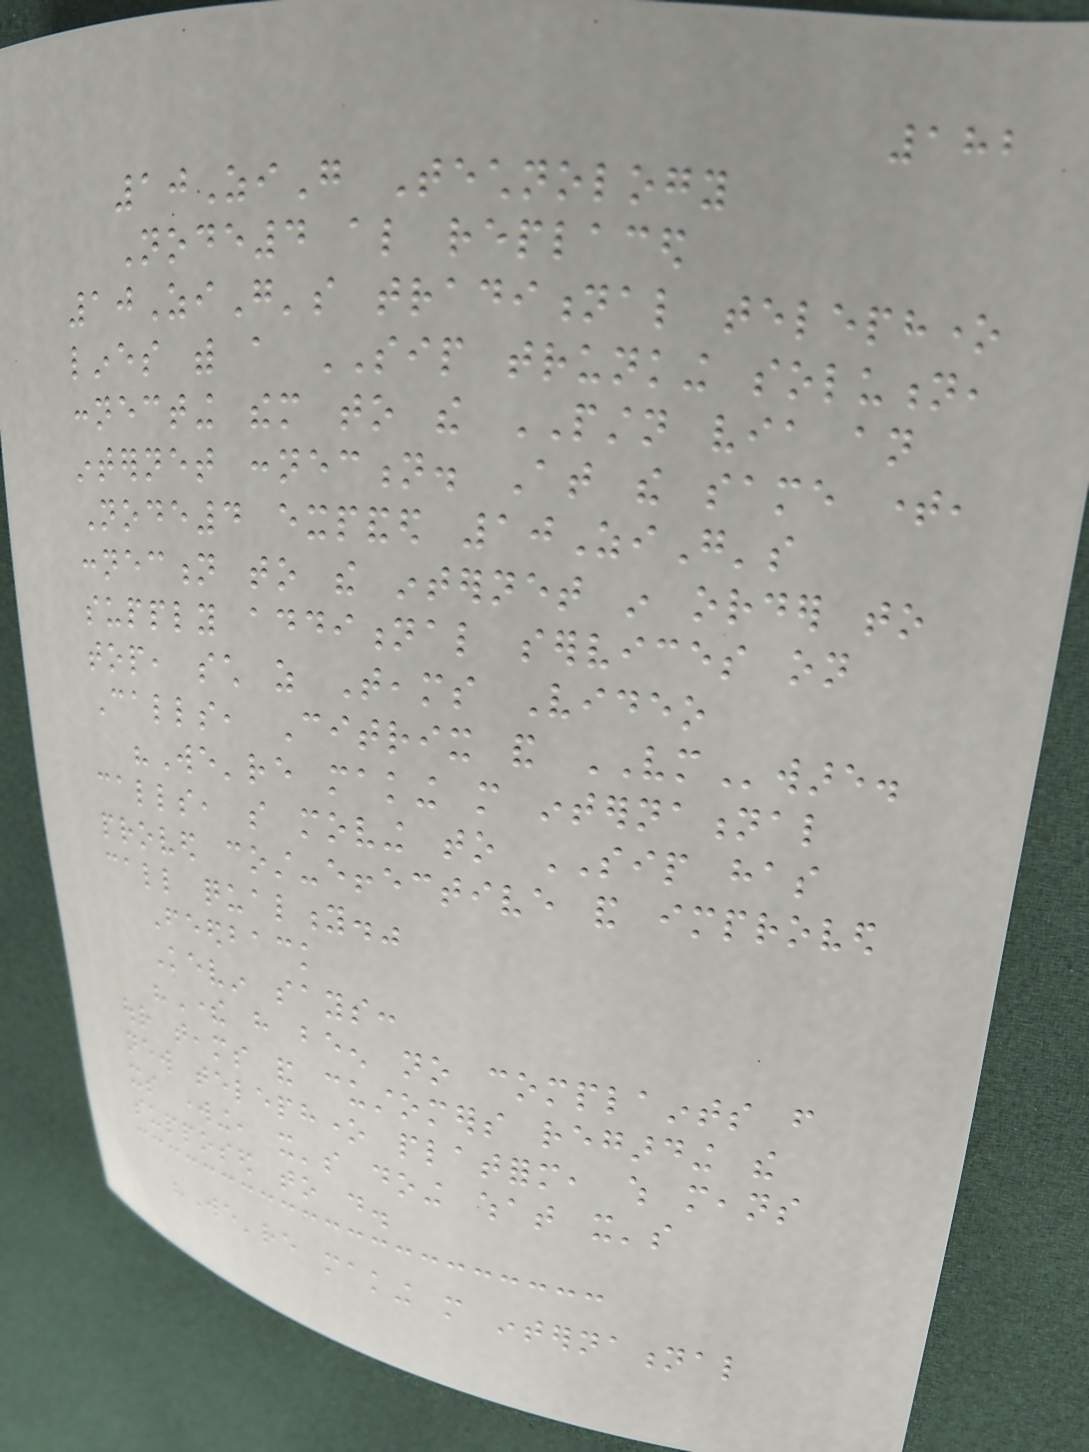182
10ZiG Technology
Node4 also replaced
10ZiG's traditional telephone
lines with a SIP trunking solution,
connecting them to the PSTN via an
internet connection. At the same time,
Node4 expanded 10ZiG's
connection to the internet in order to
supply additional services on
top, such as Teams Video
Calls, Citrix and VMware.
"We're making more international
calls, so moving to SIP has
proved cost-effective and improved
call quality."
Feedback
Kevin says:
"There have been no complaints from
our teams and customers regarding the
new telephone platform, which means
its working, it's doing what it's
supposed to do.
"We're making more international
